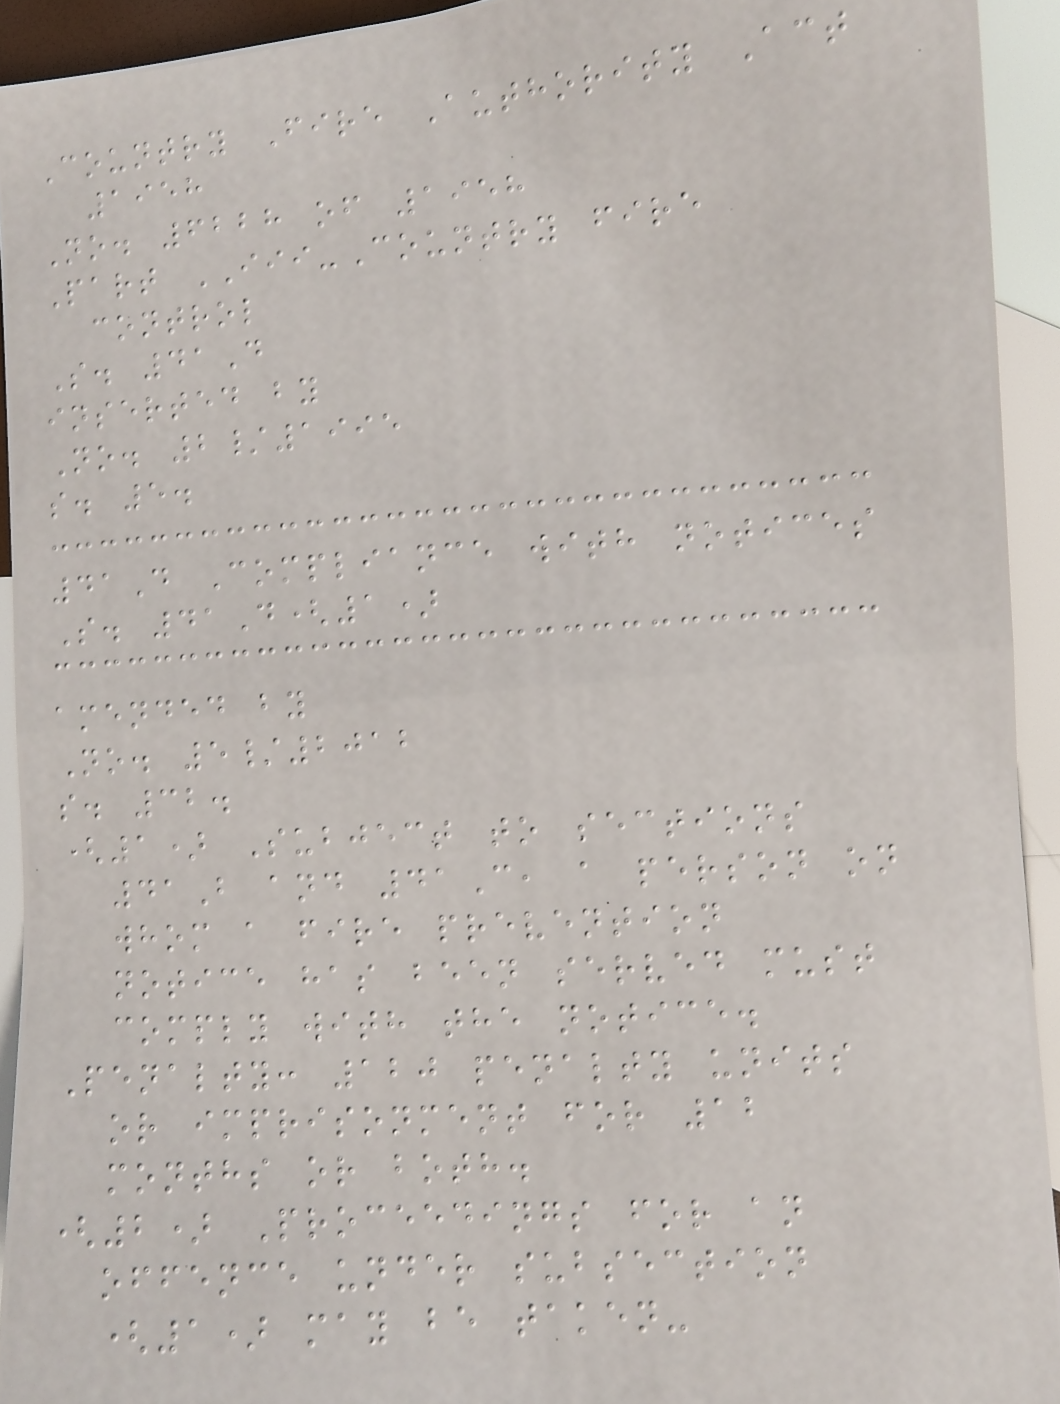Country Fire Authority Act
1958
No. 6228 of 1958
Part III-Country fire
control
S. 41D
inserted by
No. 2/1995
s. 5.
41D Compliance with notices
S. 41D(1)
amended by
No. 5/2012
s. 32.
(1) Subject to sections
41B and 41C, a person on
whom a fire prevention
notice has been served must
comply with the notice.
Penalty: 120 penalty units
or imprisonment for 12
months or both.
(2) Proceedings for an
offence under subsection
(1) may be taken-
